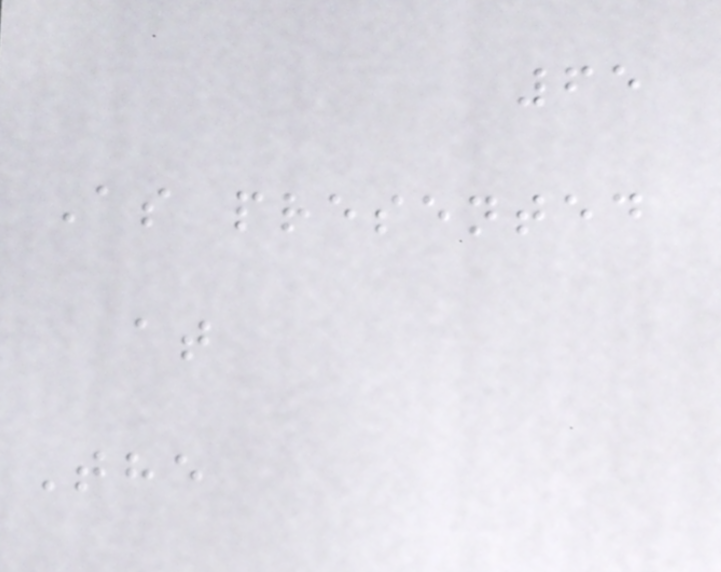65
As presented
at
The
